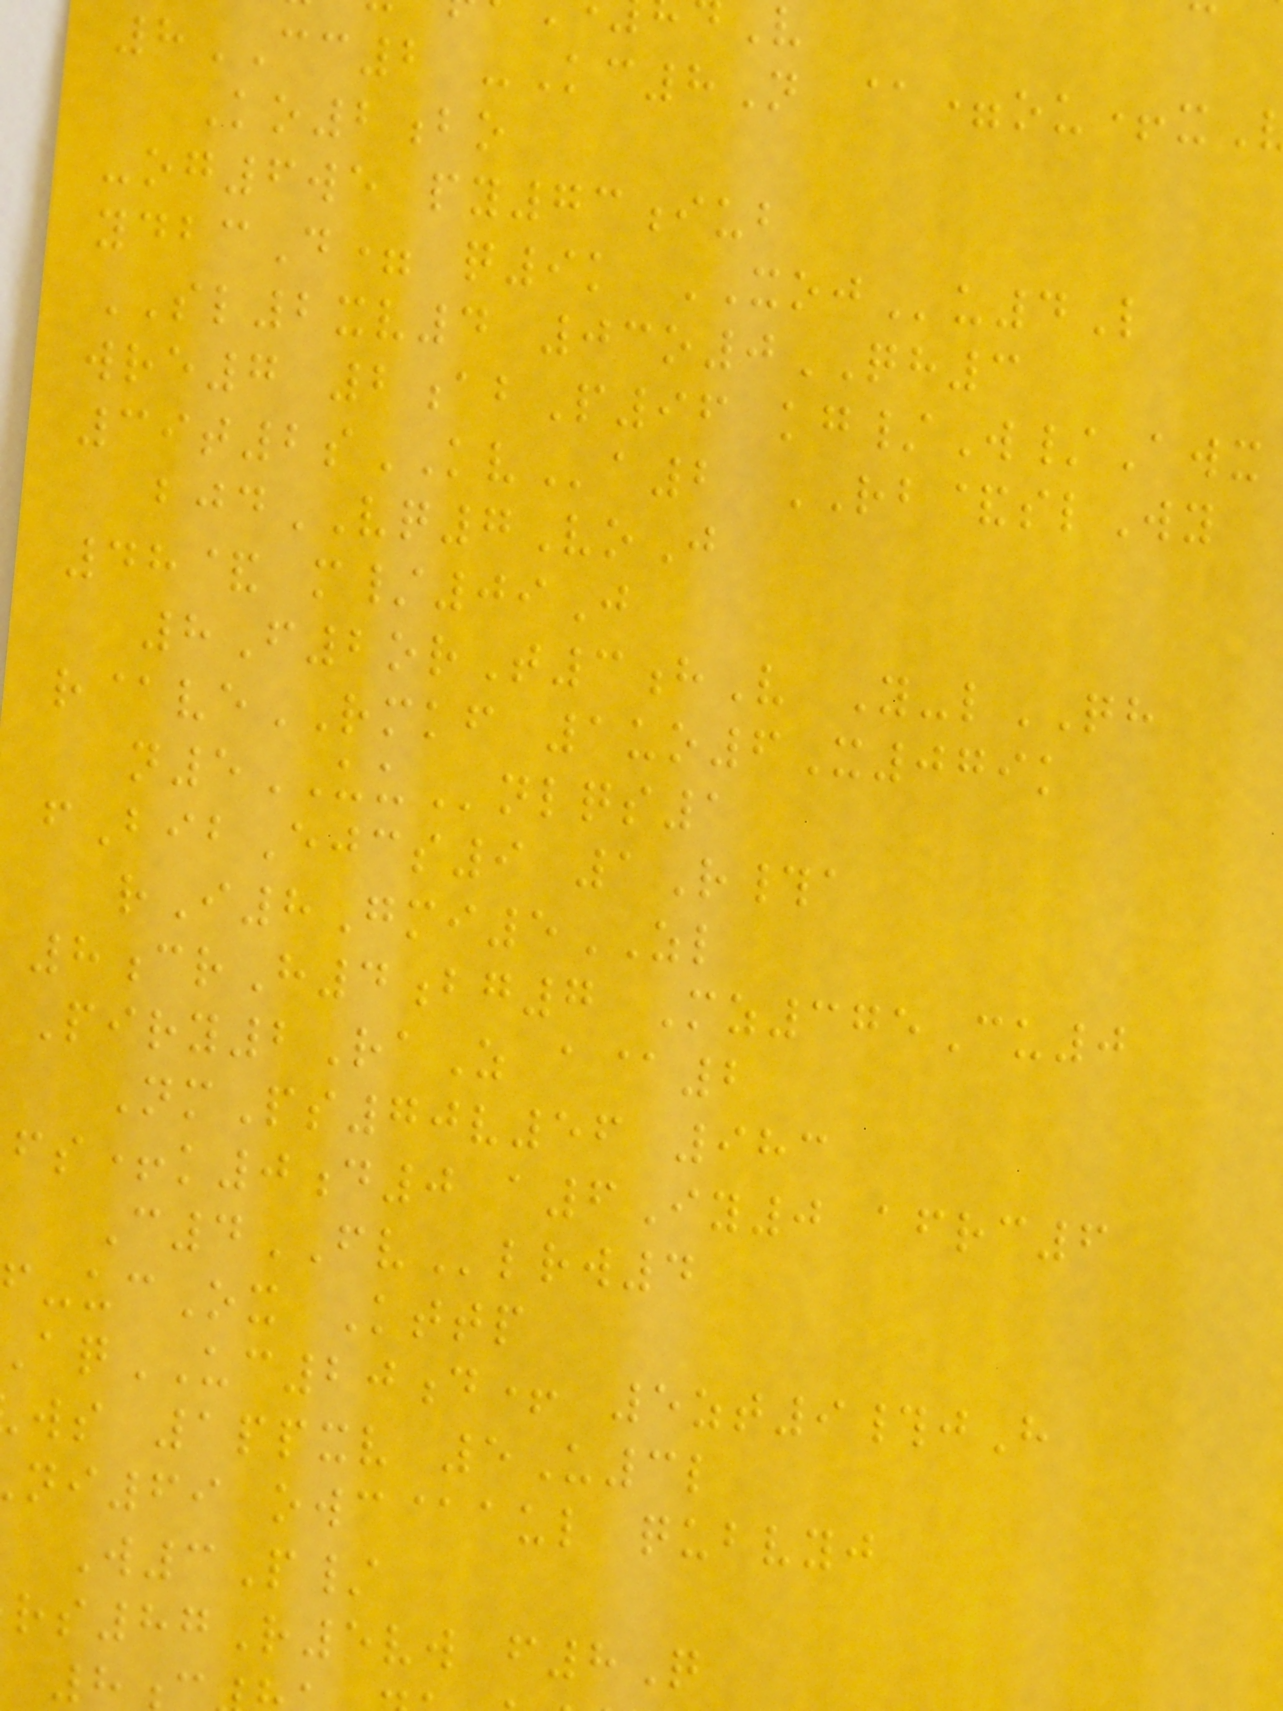8CC2 -Kc8N @=ou+x
Ko2bo
-og6we py73iub
ydbcD= q9k XOJu4L
SL2xv4 03o0QH3
wre7 2abP96 kg/W/Awx
39t2sKVa2 RB&slWy
bjdVQ7VoJ
48& m/09J
8F2orT3hV Y-lQH
r@veRMKF 1uo6X079k
n5UUnlqs1
fBibEjcs9 1R#a
rI8Gmi5ZL
8crH4bg7 Mz375Cu0
Piry2RaZ a@2
NmPs70v56 983
fs+k0d0 a6Iy0 afrc6
C4FVlrw4
f-ucOx Kttp
qUC20d+ 5zt9#jH
ws 1ppxv 5U3l
ni69 owc@aul qubvyj
W3P/
rs87R5vw f8Q
